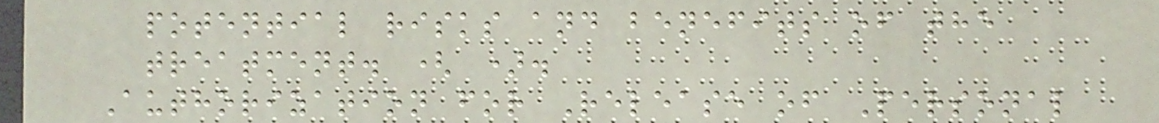potential risks and benefits of the
treatment. ( ).
Authorization for Release of Personal
